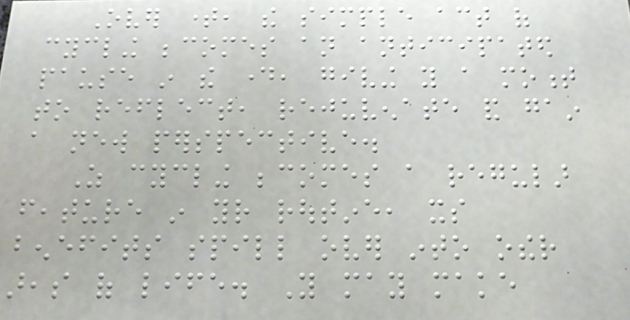Over time, the simple act of
cycling becomes an anticipated
pause in the day, giving you a moment
to reflect, rejuvenate and gain
a new perspective.
As cycling becomes a regular
feature in your routine, its
benefits spill over into other
areas of life. You may make
